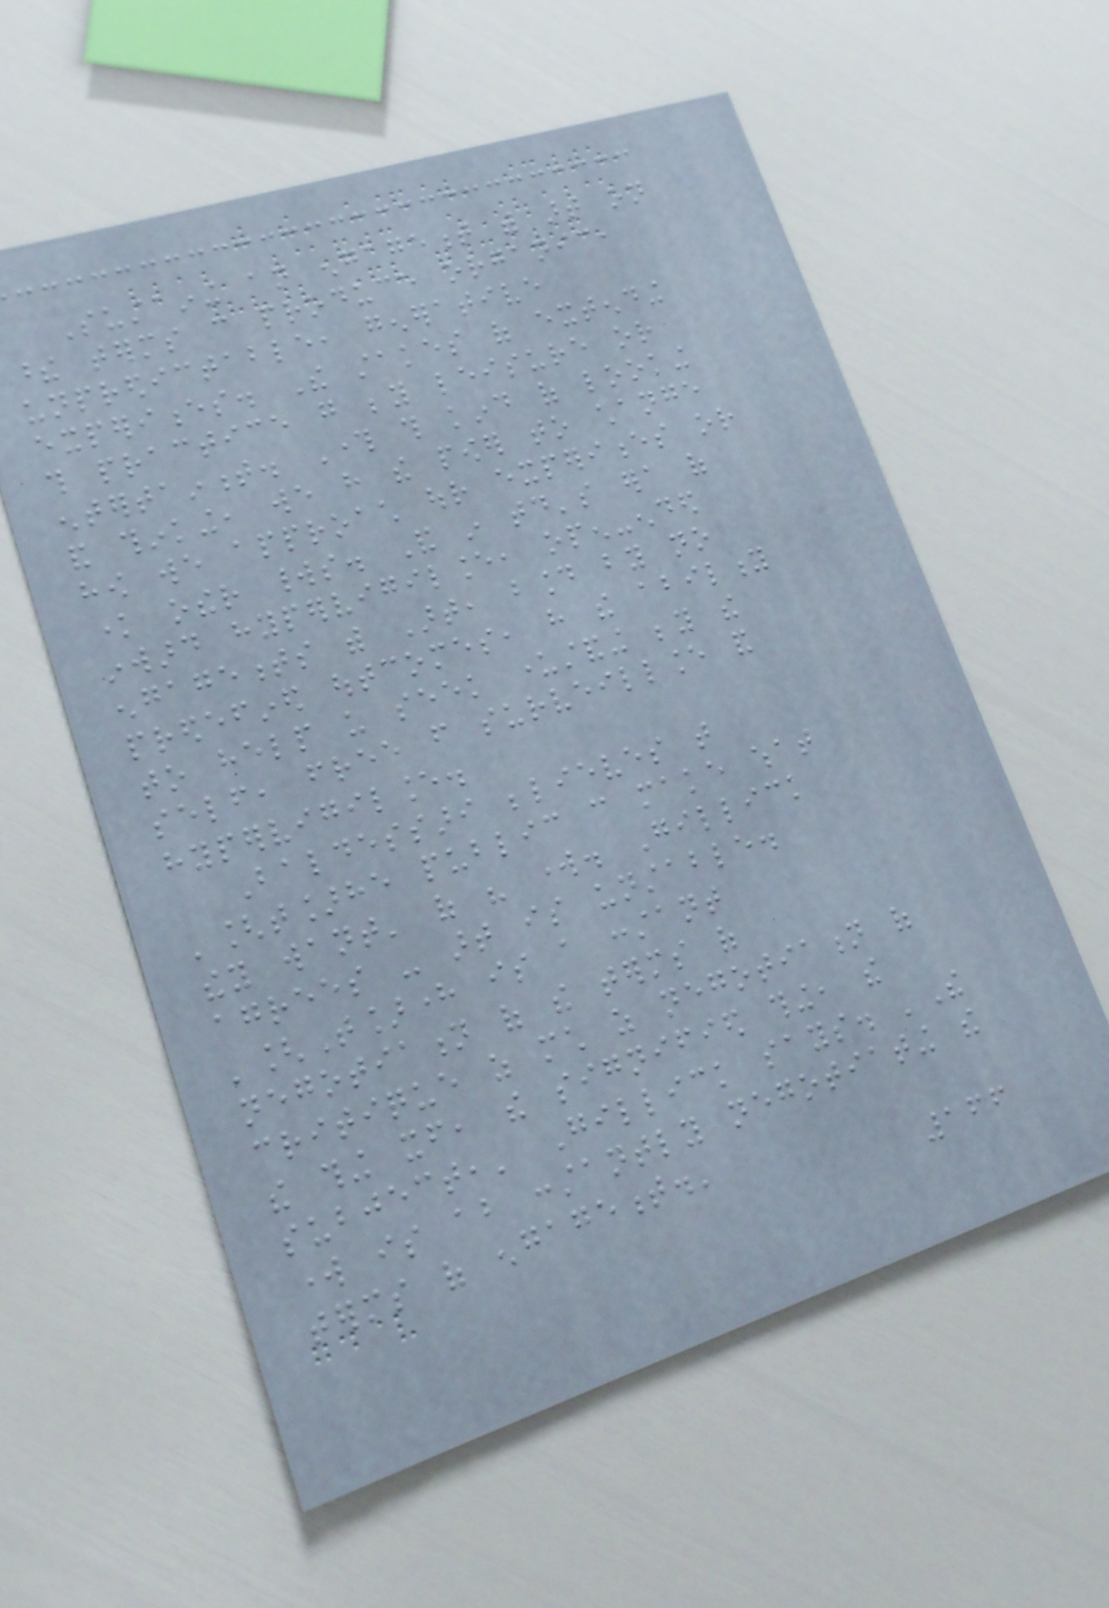Sustaining an engagement with art on
these terms can produce organic,
unpredictable, generative
experiences. The stakes of extending
this practice go beyond leisure or
entertainment. Through this kind of looking
and thinking, we have the power to change
how we approach our experiences or
know other worlds. And in today's era of
inward hypervigilance, open-ended
engagements with Art, bound by no
predefined outcomes, have the ability
to help us seek understanding beyond the
self, free from surveillance and
hypervigilance.
Baldessari believes that
'[t]he public can make what
they want' of his work. Gillick
agrees - art is unstable.
'[T]here is a constant
negotiation of the terms of
critique as much as negotiation of
the thing itself, the signified thing, the
subject,' Gillick says. 'The
work is about constantly negotiating the
terms of engagement.'
166
